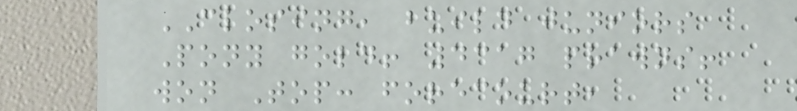CLOSING, build juniors
Pony gold! 4317 prawns!
won Top: forecourt,
